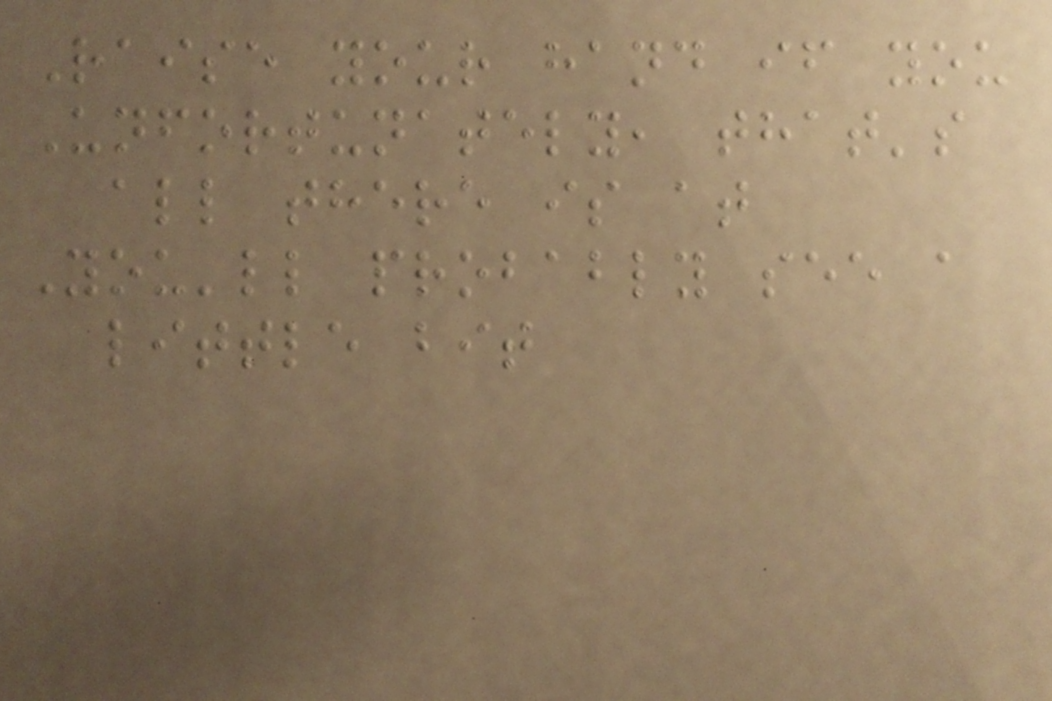Raise your hand if you
Unfortunately, that's
all there is at
You'll probably see a
little bit
